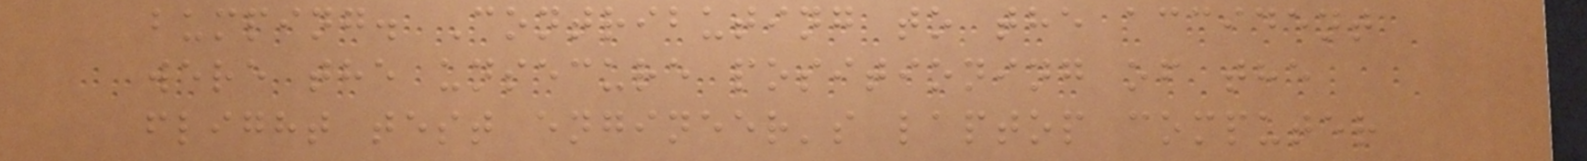bumping. Contributing to the accident
were the unsecure positioning of the
flight test engineer's laptop computer
